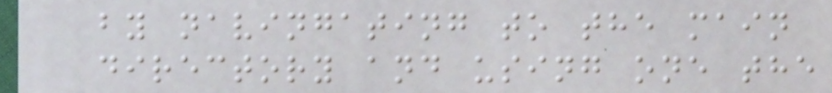by navingating to the main
directory and using one the
